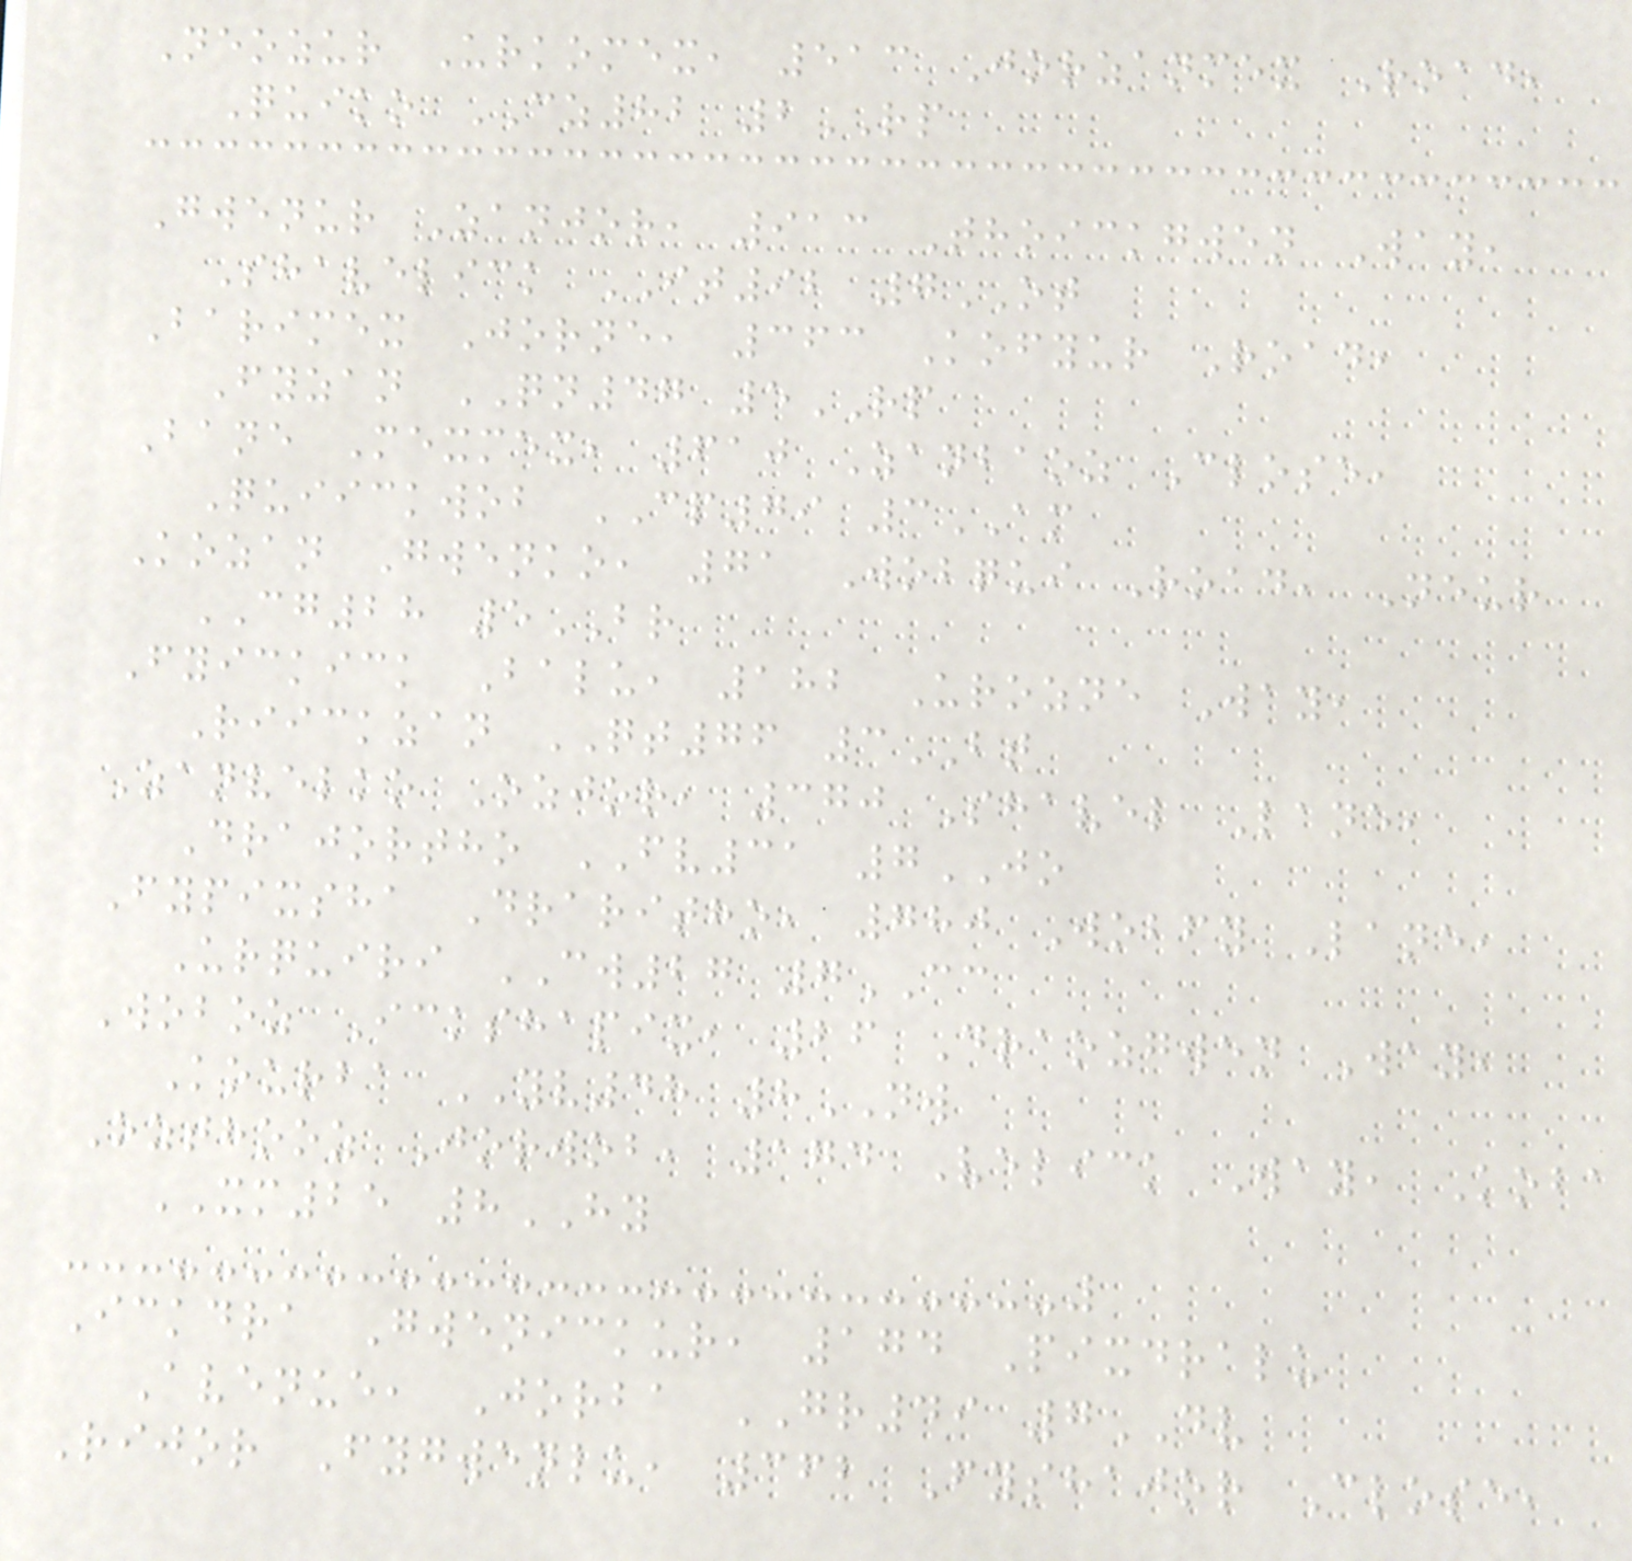Neozur Urkomex, 513 Jorzanmex Road,
Quiko CZ82 2RP
Gwenur Zanjor, 913 Thoickgwen Way,
Shavelick IT92 7OT
Barimex Jorne, 363 Kofyur Road,
Fyzan QN47 5RP
Bane Mexmex, 610 Zanbaoz Close,
Quiickwob CP79 3AM
Kozan Gwenko, 71 Wobqui Road, Neur
CG28 5BR
Fyickick Balu, 182 Urozne Way,
Riickzan QT76 3BT
Zanvelko Ozjor, 370 Shavel Lane,
Drajortho FV31 7JO
Fypixsha Draritho, 780 Wobfy Lane,
Urquiri CW27 7CC
Woboz Ickshapix, 26 Draozgwen Way,
Kourba YV48 8NW
Ozthooz Jorwob, 174 Velick Way, Koba
XM25 8HY
Ickdra Gwenickur, 174 Pixdralu
Avenue, Jorba GR49 7DV
Rijor Fygwenlu, 362 Fyshajor Close,
